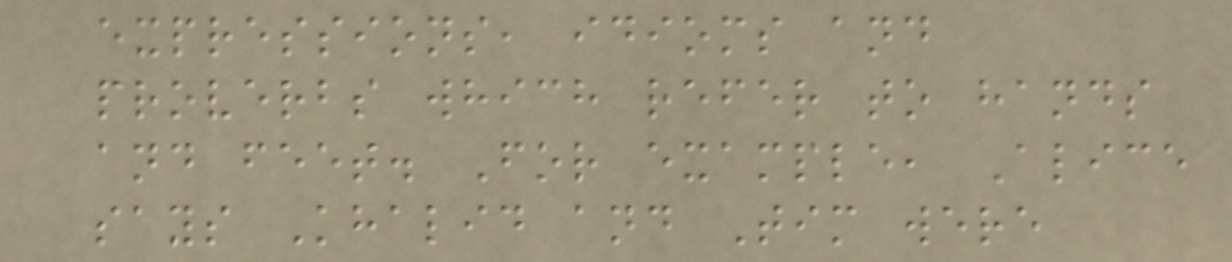expressions, idioms and
proverbs which refer to hands
and feet. For example, Alice
says Khalid and Tim were
